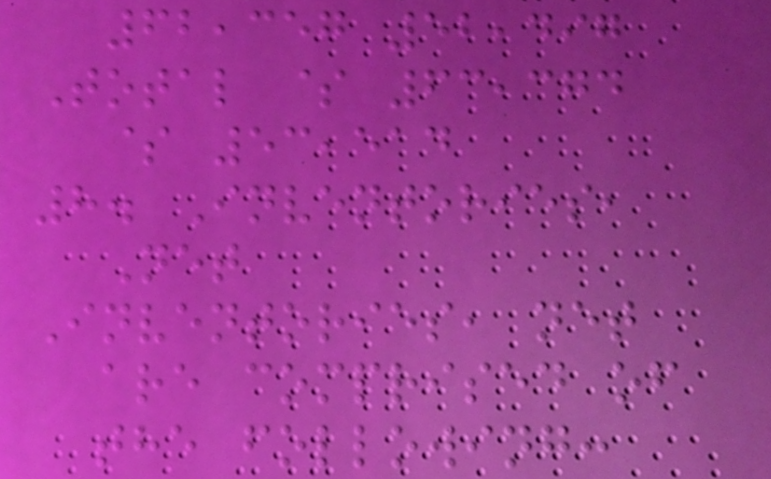62,357 52,497
Total $ 63,374
$ 53,514
8. Inventories,
Net
Inventories, net
are comprised of
the following:
